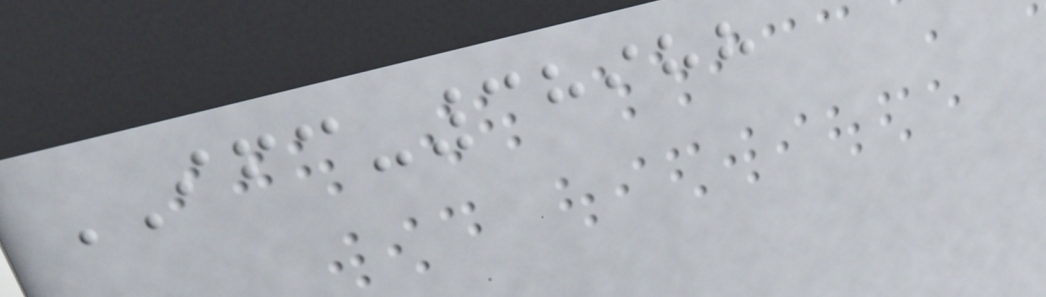IFC-38988
